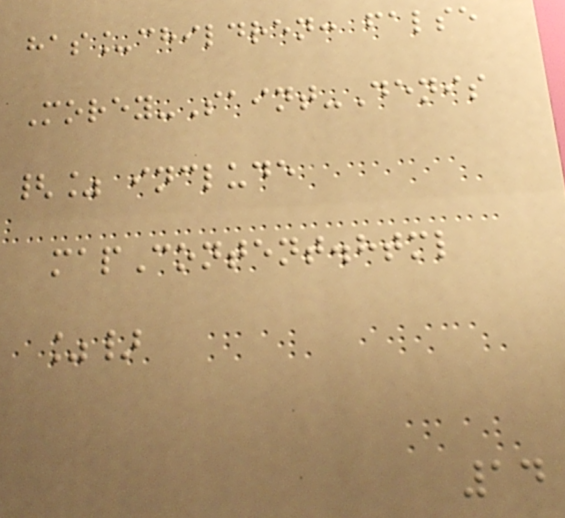has_children: false
Morey-Saint-Denis
{% include
mapContent.html
%}
14
